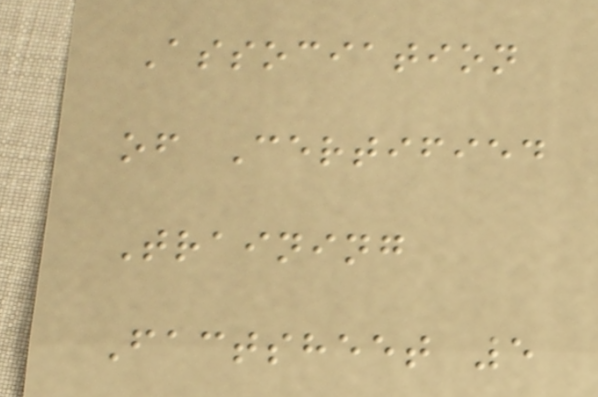Association
of Certified
Training
Factsheet 5
